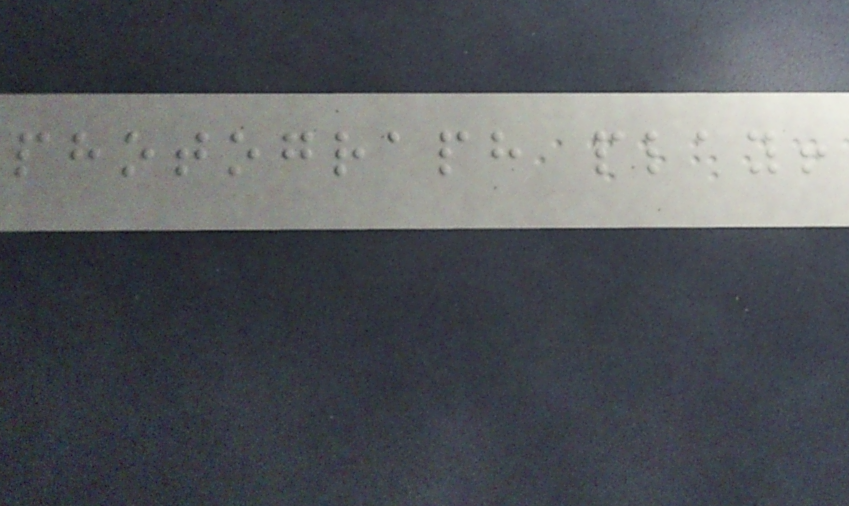photograph play!
